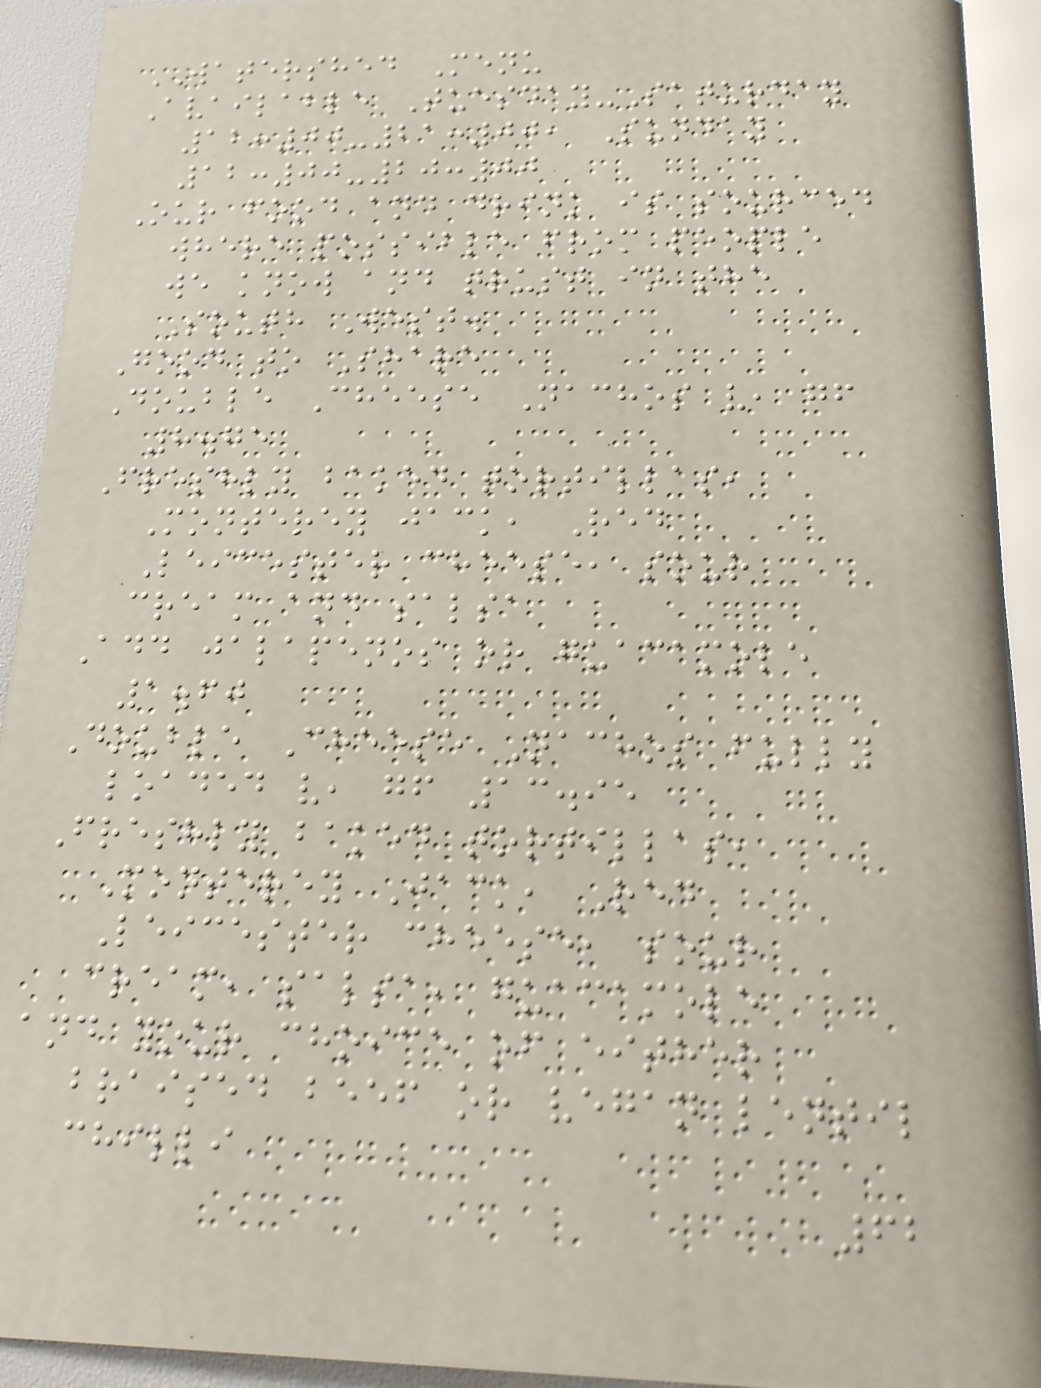WATERSHED Menu
Available Tuesday-Saturday
12:00-21:00, Sunday
12:00-20:00
Our food and drink is sourced
where possible from people
we know and trust in the
South West.
Good to Share
Double Cheese Nachos v, gf
8.75
Freshly baked tortillas,
Monterey jack, Red
Leicester cheese, sour
cream and salsa
Add jalapenos or guacamole
1.60
Double Cheese Nachos fully
loaded v, gf 13.95
Freshly baked tortillas,
Monterey Jack, Red
Leicester cheese, sour
cream, salsa, guacamole
and your choice of either
braised beef or vegan lentil
chilli
62
